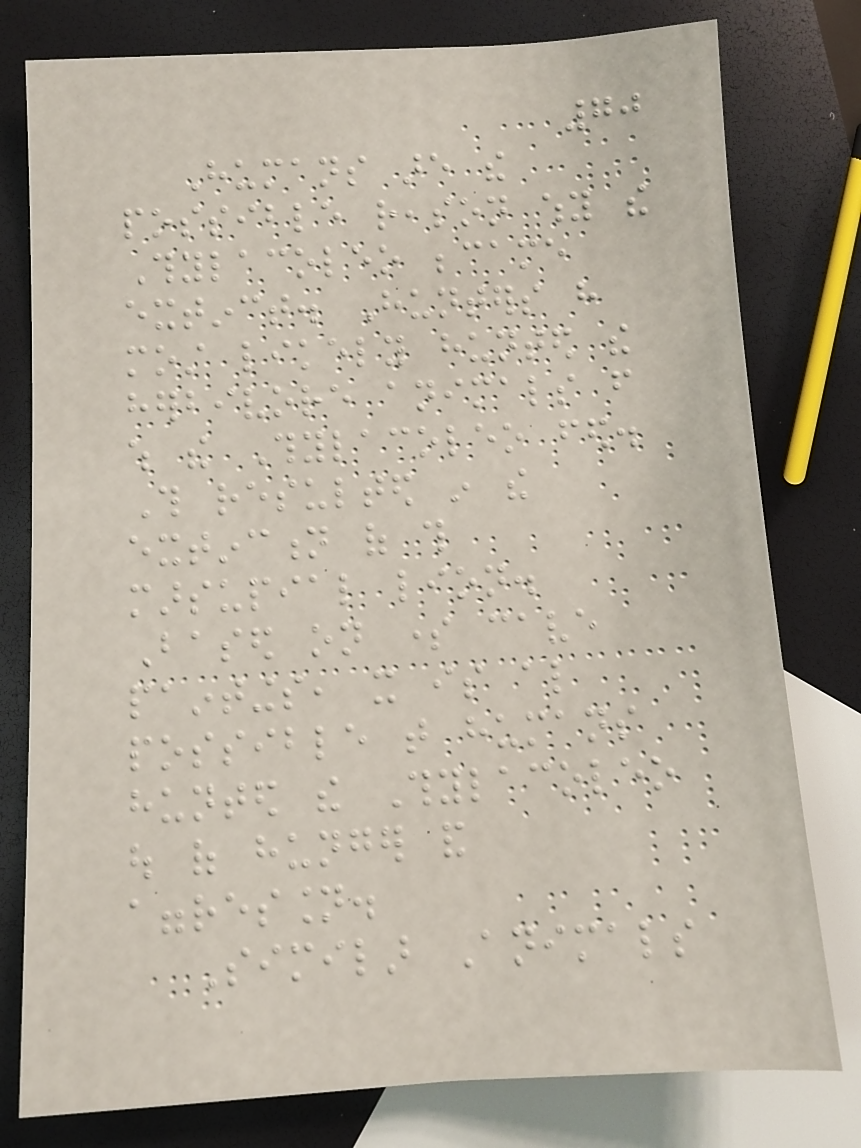70
Humans are the
possible reason why the
Thylacoleo became
extinct. Hunters have
most likely hunted the
herbivore animals from
which the Thylacoleo fed.
This resulted in the
extinction of this
marsupial lion.
Based on some cave
paintings, it is also
possible that humans
hunted the Thylacoleo
out of hunger and
aggression.
Similar Animals
